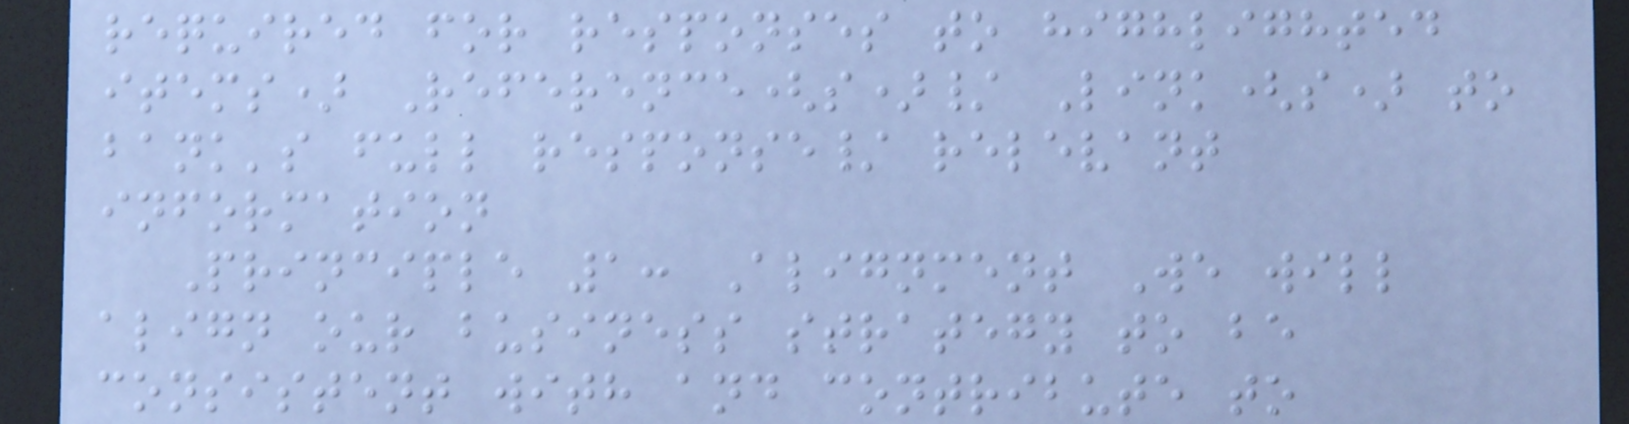required for responses to highlighted
items) Reference(s)/ Link(s) to
bank's full response/ relevant
information
Principle 1: Alignment We will
align our business strategy to be
consistent with and contribute to
